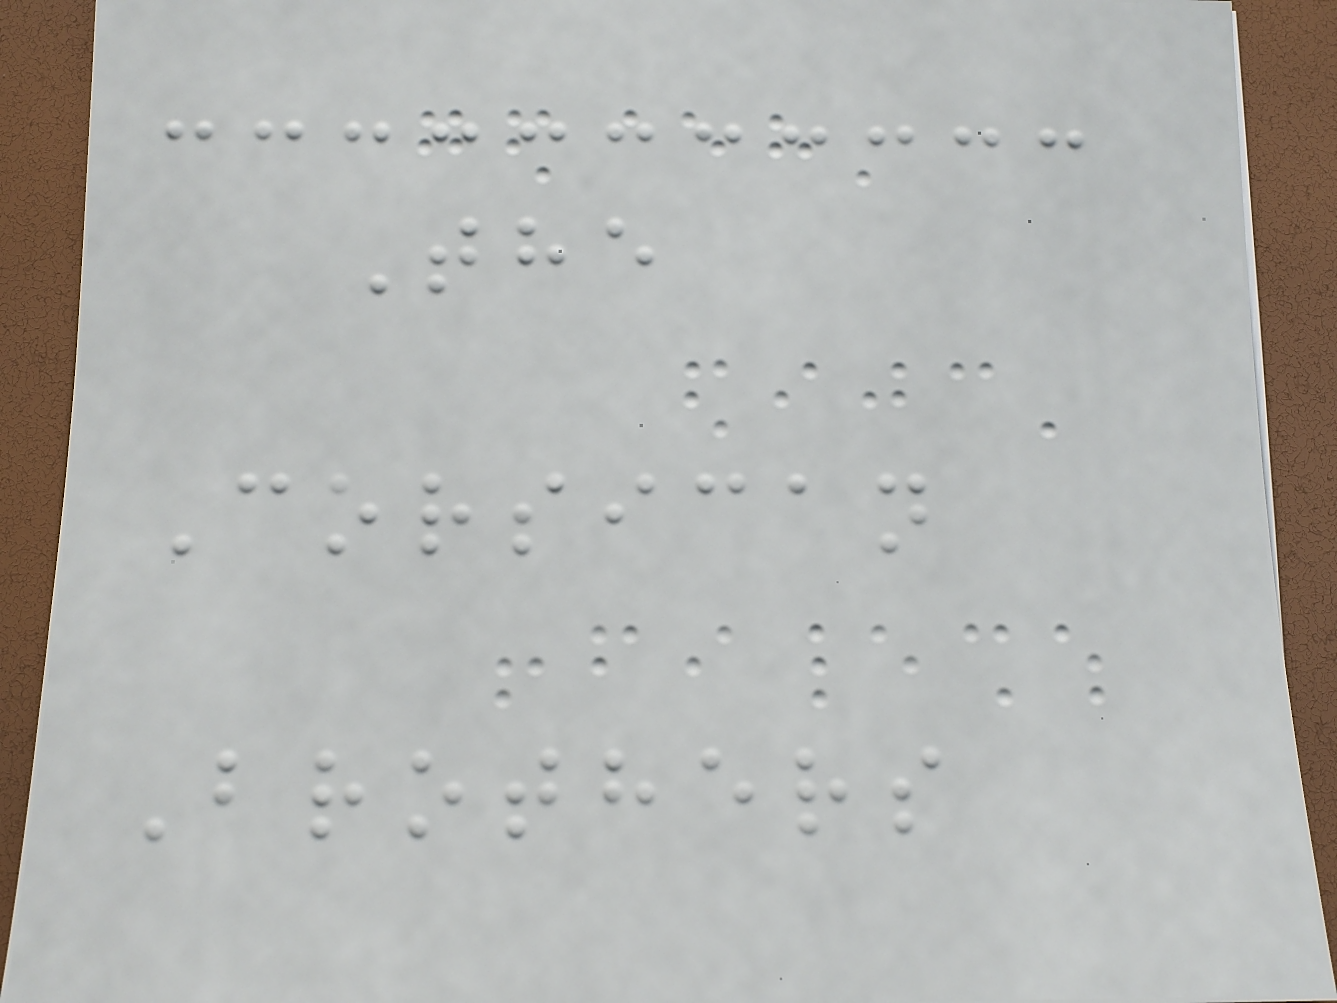The
Corsican
Brothers
